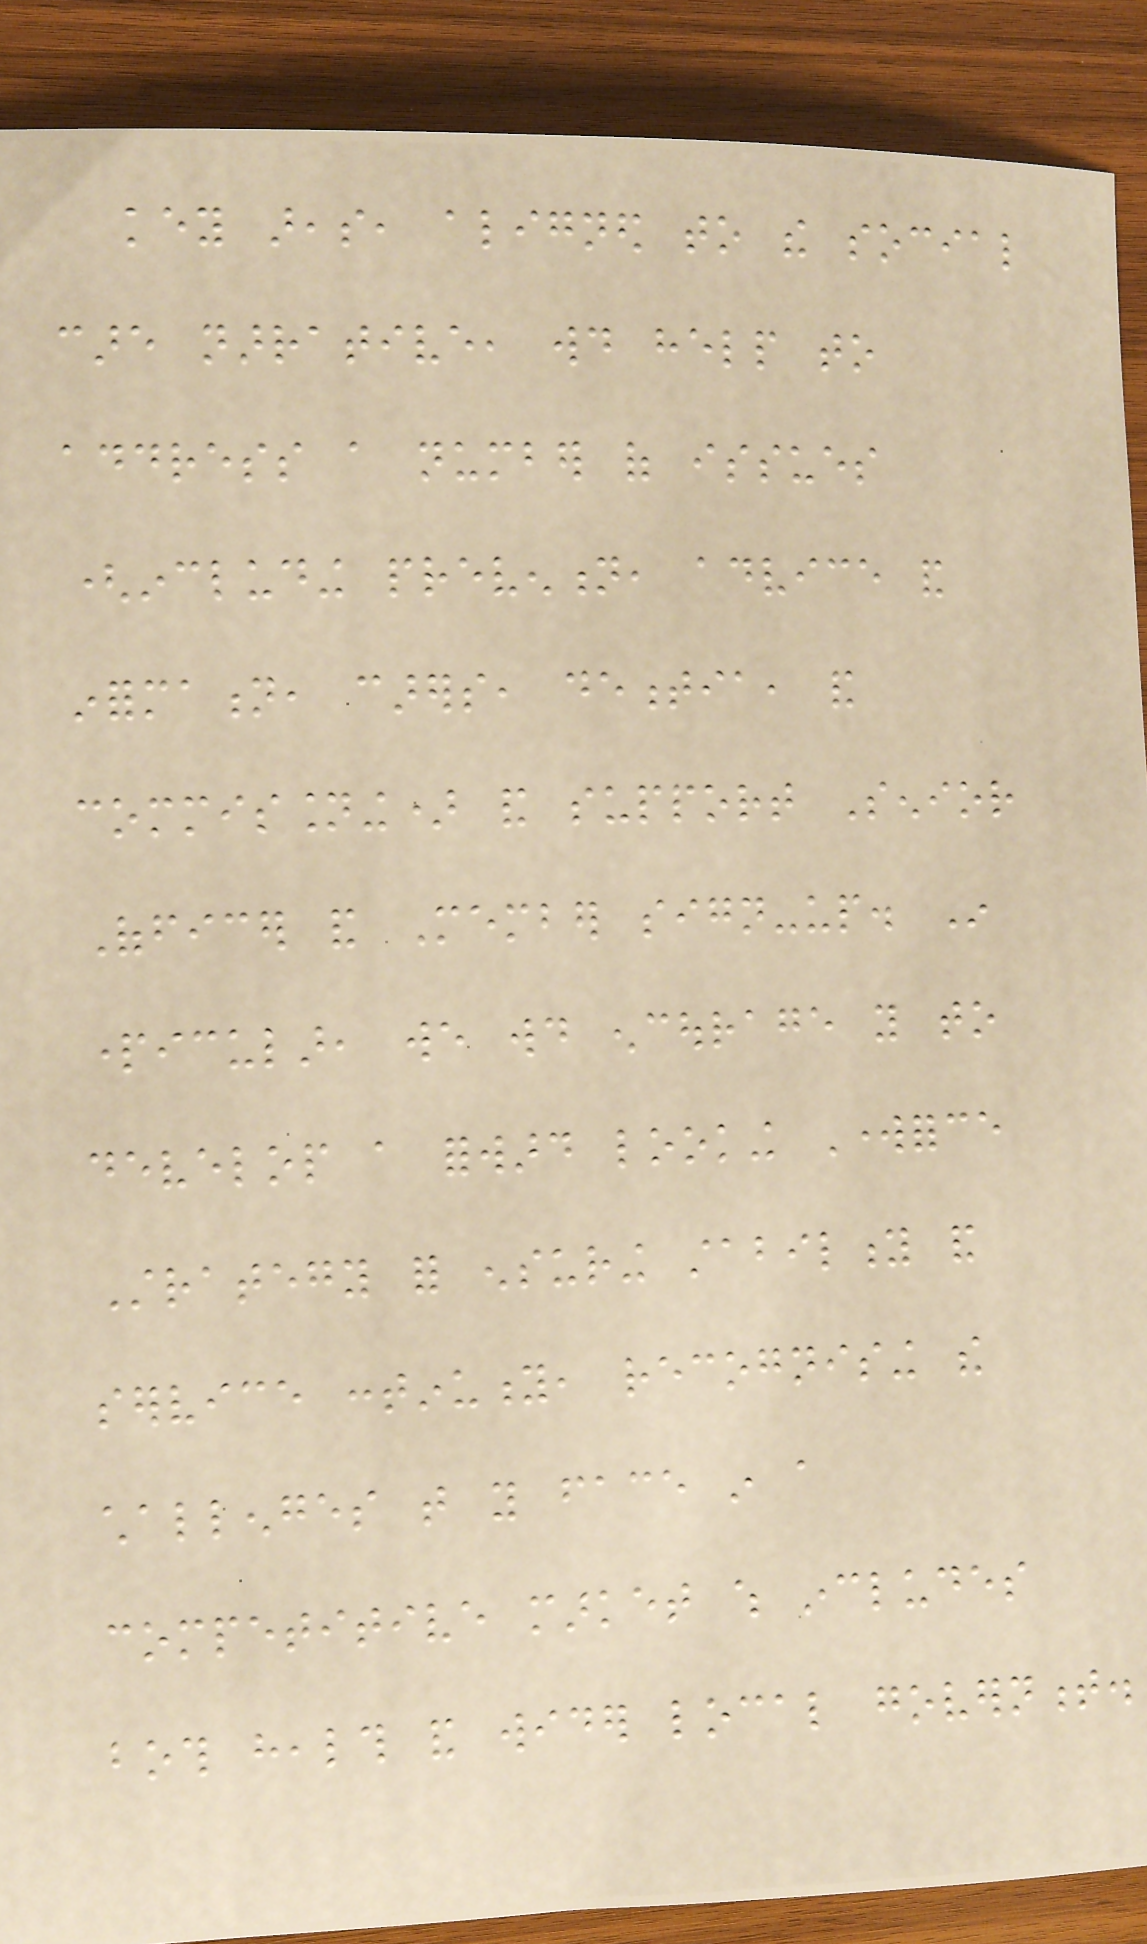key areas, aligned to the social
care narrative, would help to
address a number of issues
(including prevention, advice and
information, carers, dementia, and
commissioning) and support Senior
Officer and Member sign-up. In
particular, we would encourage you to
develop a forward looking Workforce
Strategy for ensuring stability and
service continuity, recognising the
challenges that you face in a
competitive market which includes
both health and wider local government.
